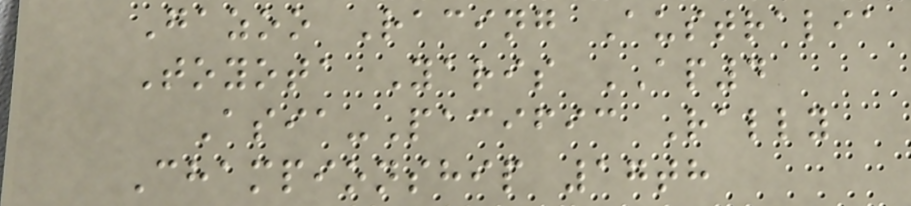Gazoo Racing Australia
Toyota Yaris AP4
Asia-Pacific Rally
Championship 17th
